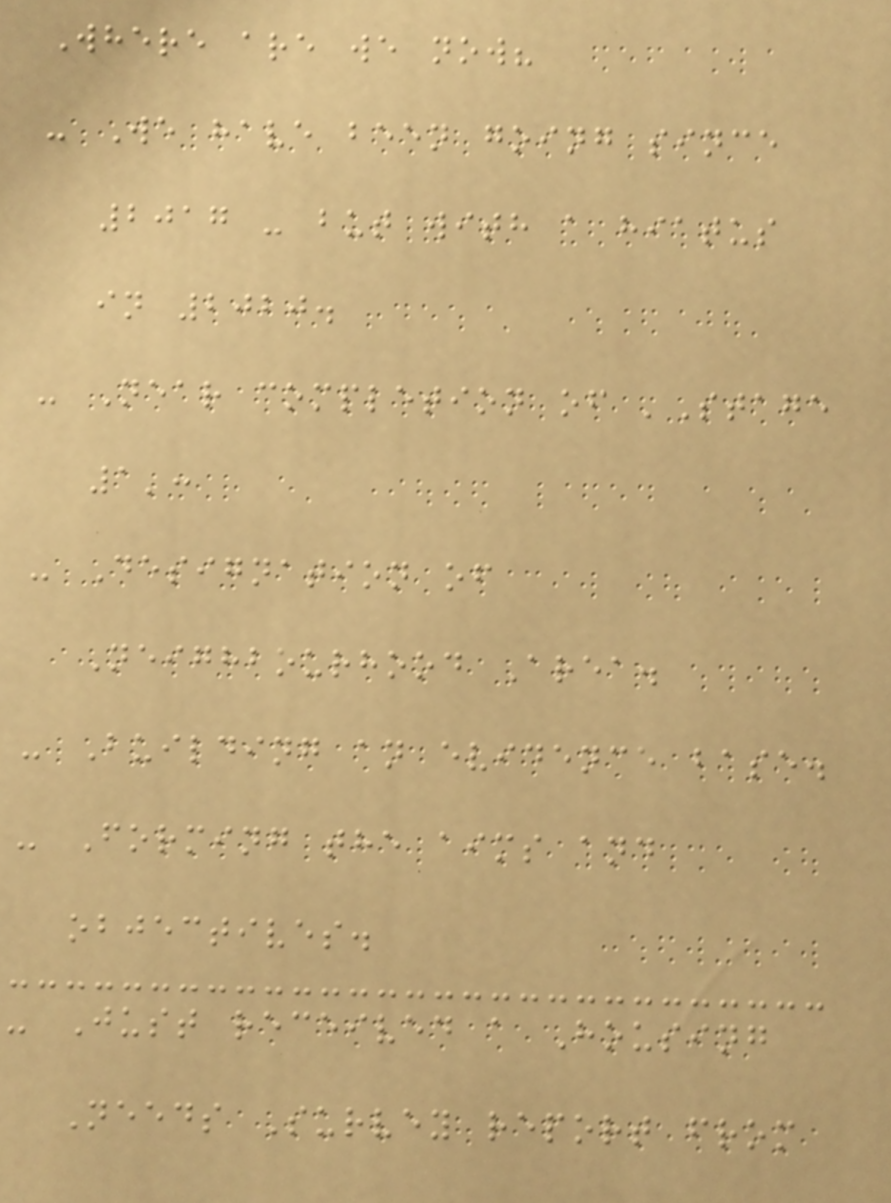Where are we now?
- We have been going since
2017 - but with a hiatus
in 2020.
- Near completion of 'Stage
1':
- Designation of
Neighbourhood Area.
- Building an evidence base.
- Forming the aims and
objectives.
- Just received a Housing
Needs Survey report from
